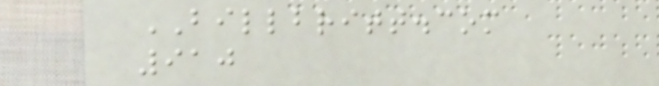BILLBRITT.com
910
